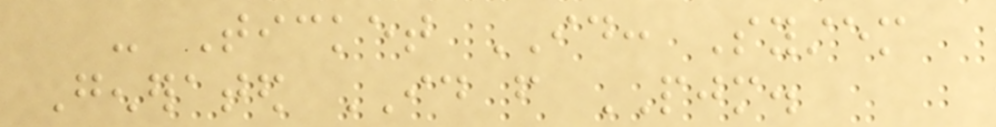- Ticket ID: System
Generated ID from PJM.
